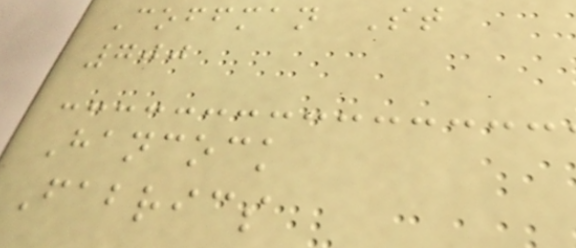Coffman St
700
Hancock
Fabrics
